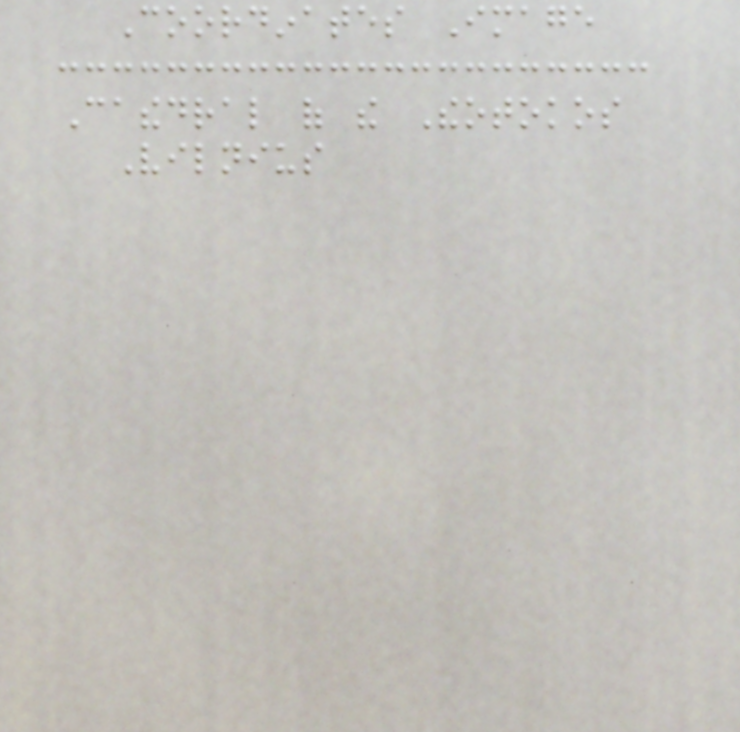Coordinates Image
Cathedral of the Theotokos
Vilnius
